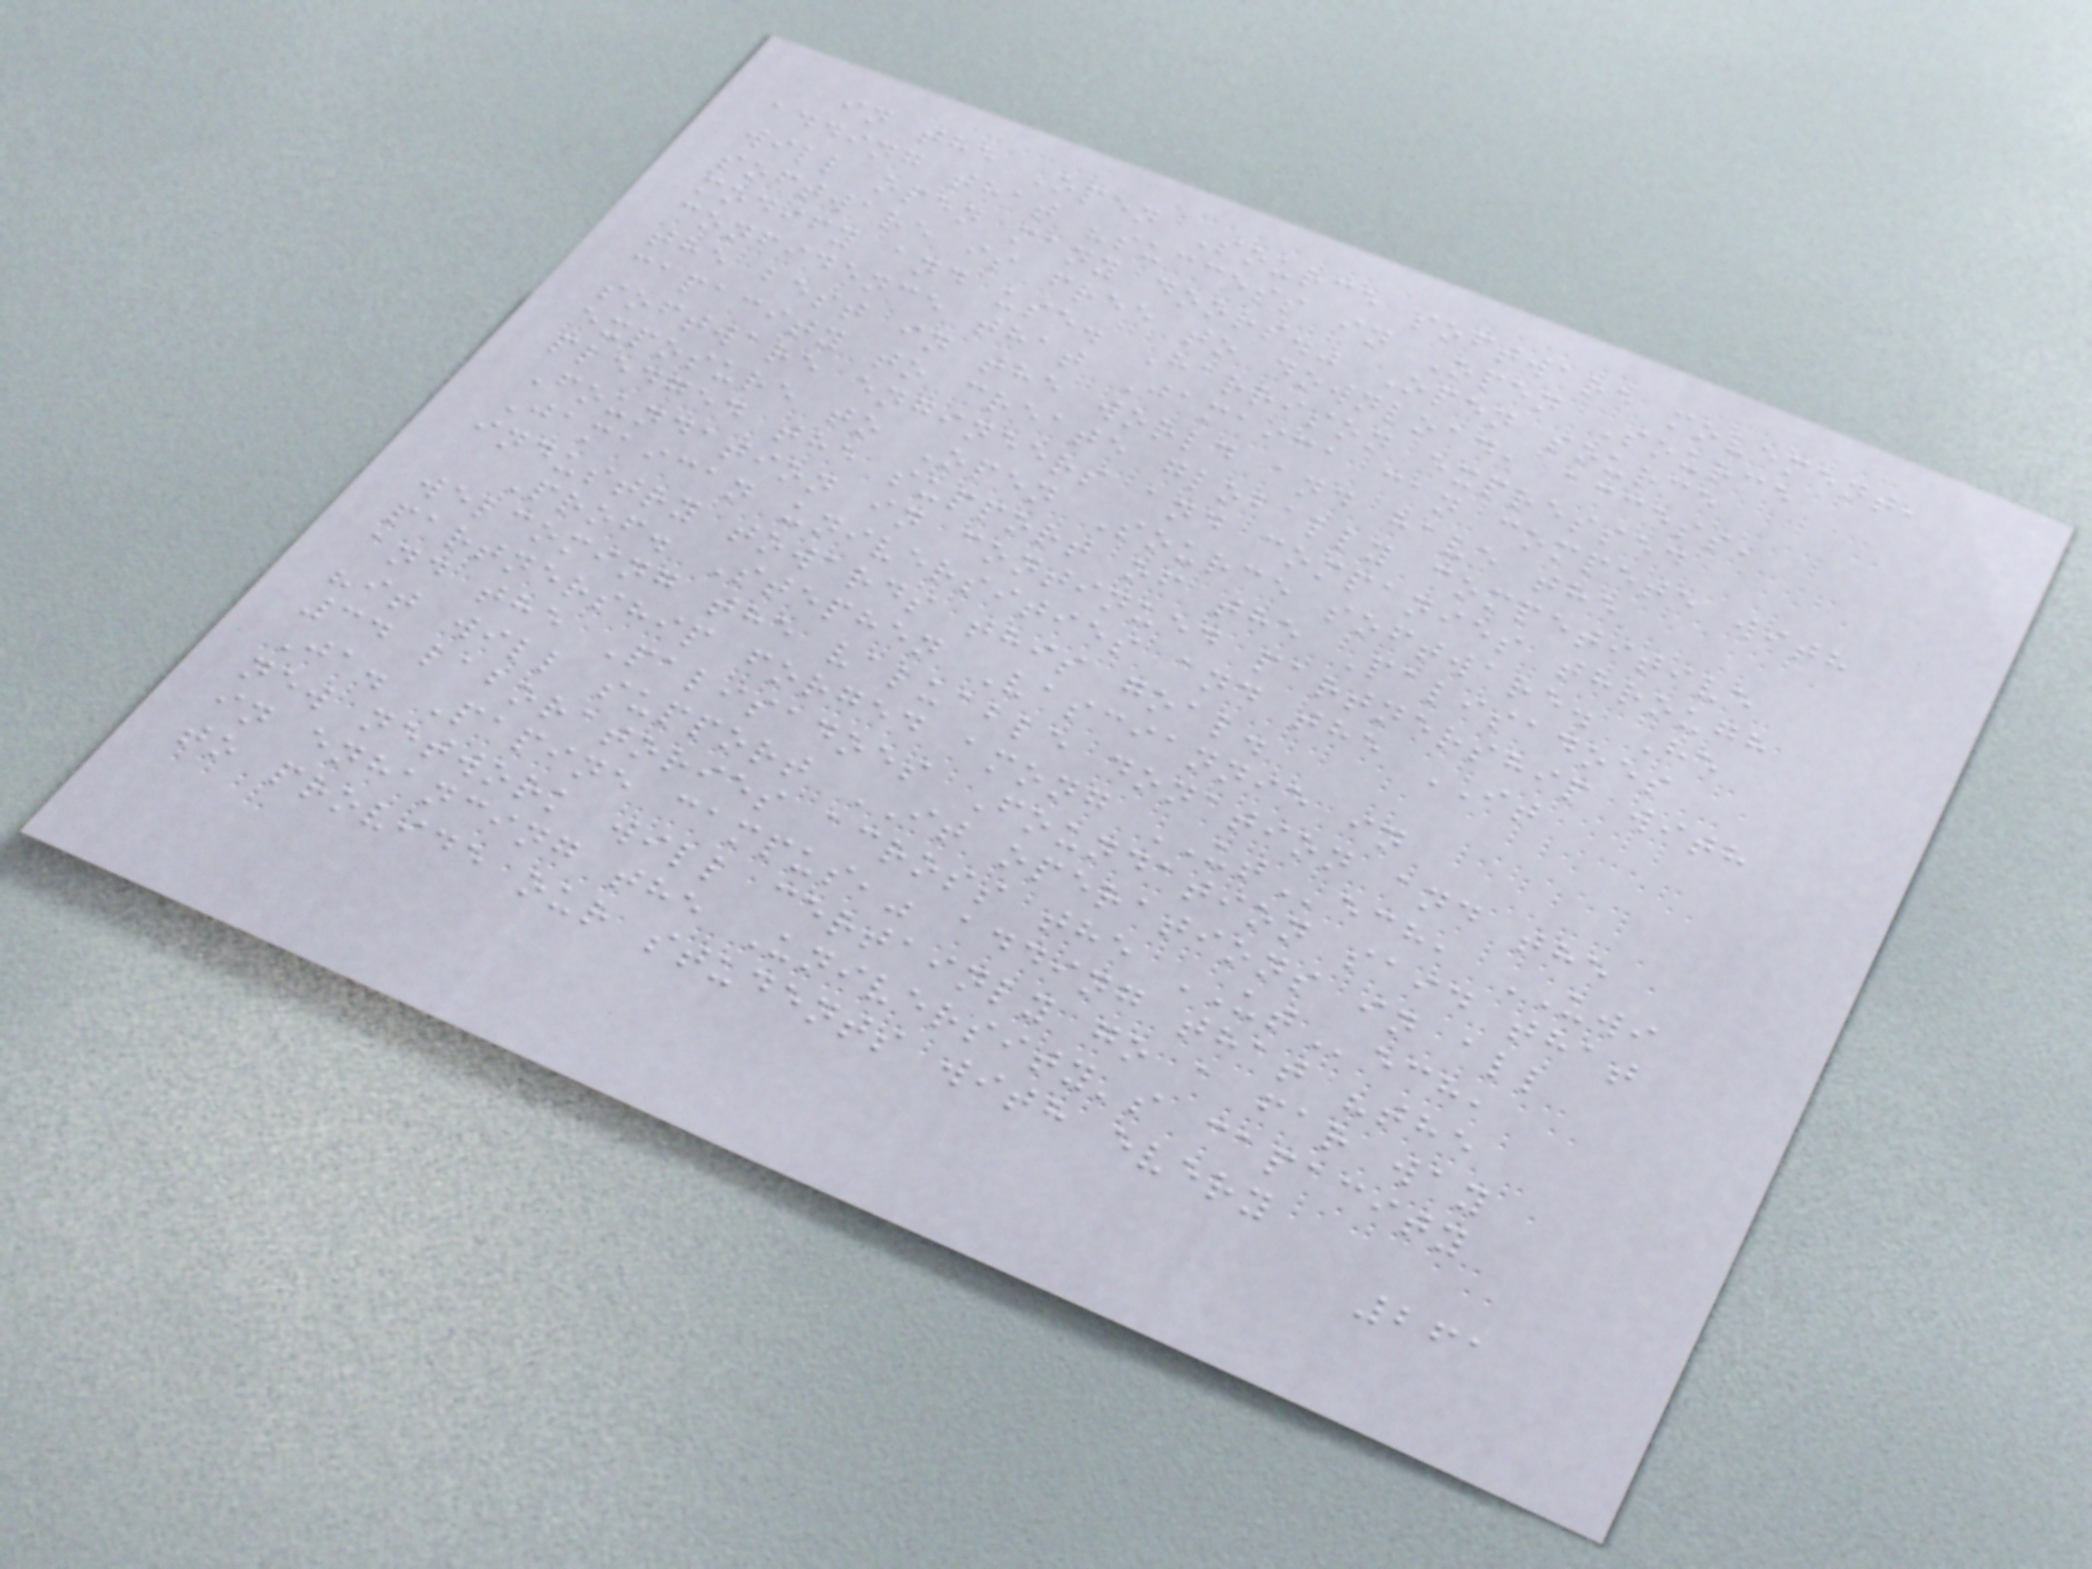in the Open Source software movement,
adding that "success in Open Source
will open many doors." Open source
software is free to download, access,
modify and use. Harrison expressed
confidence that Jamaica can compete with
the best in the world and have the
capacity to create globally competitive
software engineers and companies through
exposure to Open Source software. He
pledged the support of the Palisadoes
Foundation in continued partnership with
Jamaican universities and the IT
industry towards this goal.
Prof. Stephen Vasciannie in
welcoming the valuable donation and the
partnership forged among UTech, UWI
and the Palisadoes Foundation said that
"it will support IT operations in all
34 laboratories across the UTech,
Ja. Papine campus," adding that "the
new network will certainly go a far way
in enhancing the University's capacity
to provide our students with every
261
